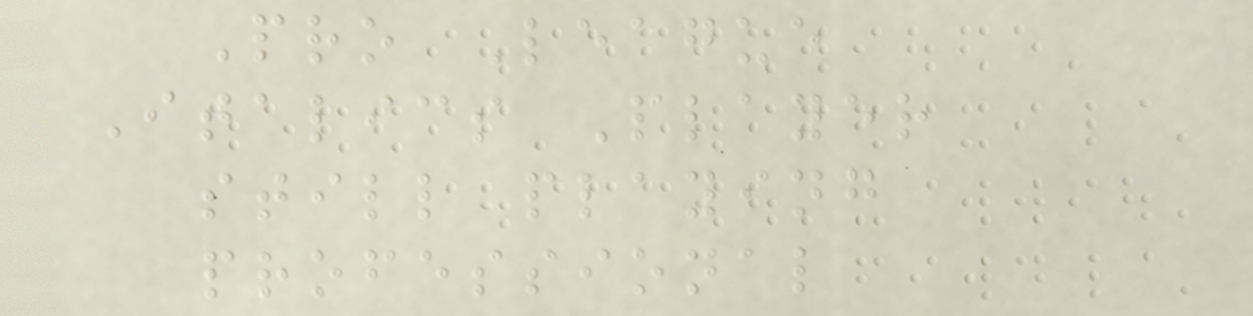Pro League
Italics Player
still playing
professional
